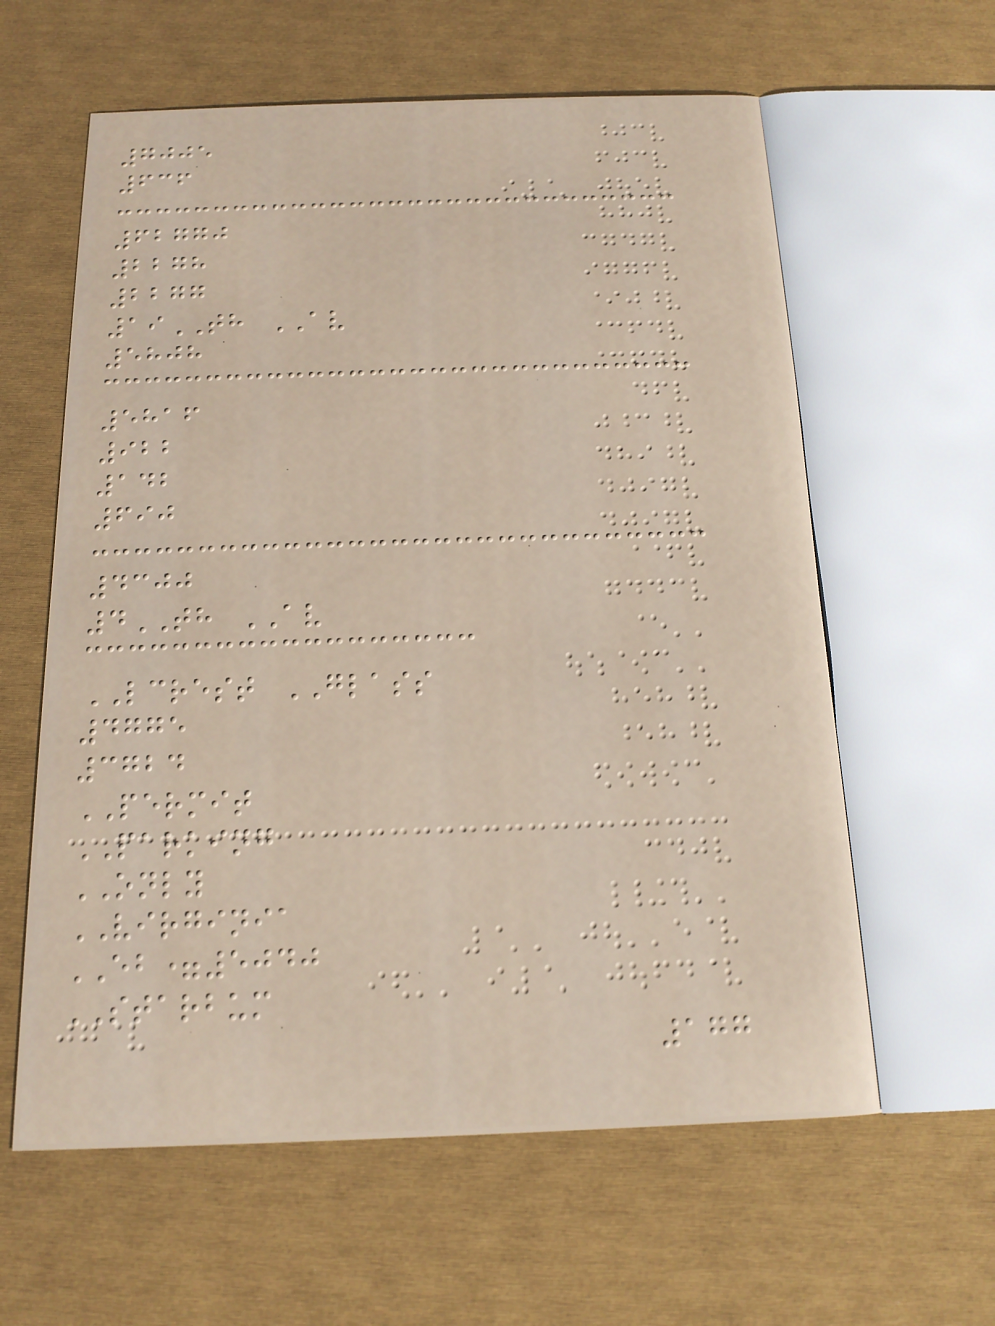7005
636
62770
2278
2277
19TH AV
5808
5816
922
142
690
4300
4TH AV
LCREST GLASS
4775
3724
PERMIT
PARKING
ONLY
VIRGINIA
EB=5040
STARBUM
177
